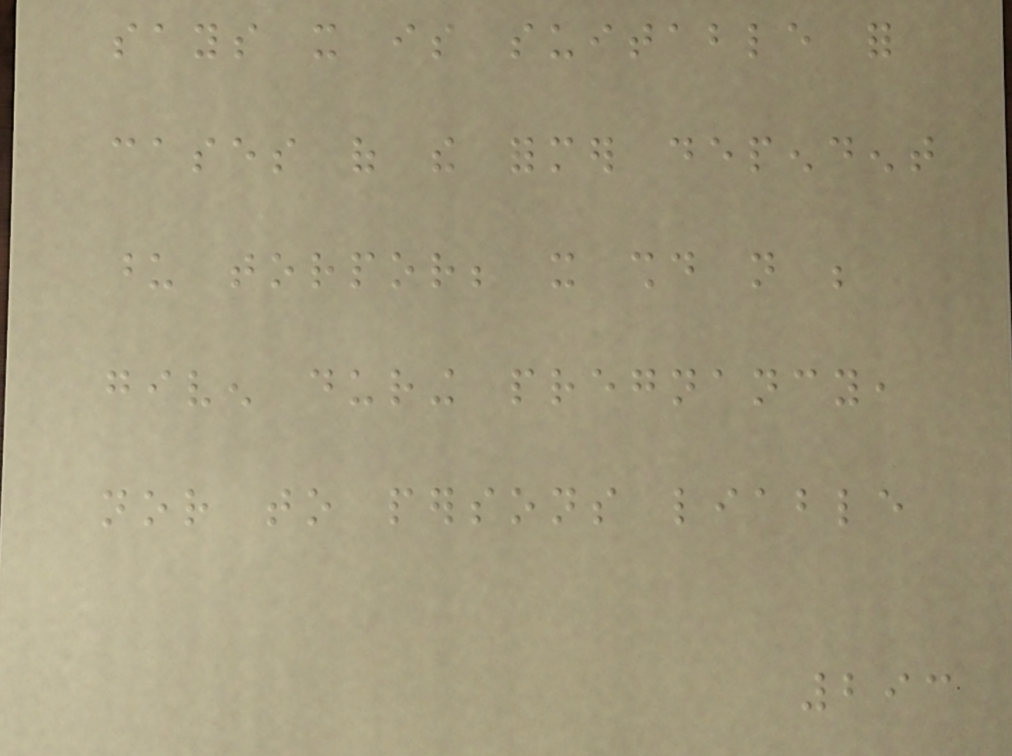says it is suitable for
cases of the former dependent
upon torpor; it should not be
given during pregnancy,
nor to persons liable
293
